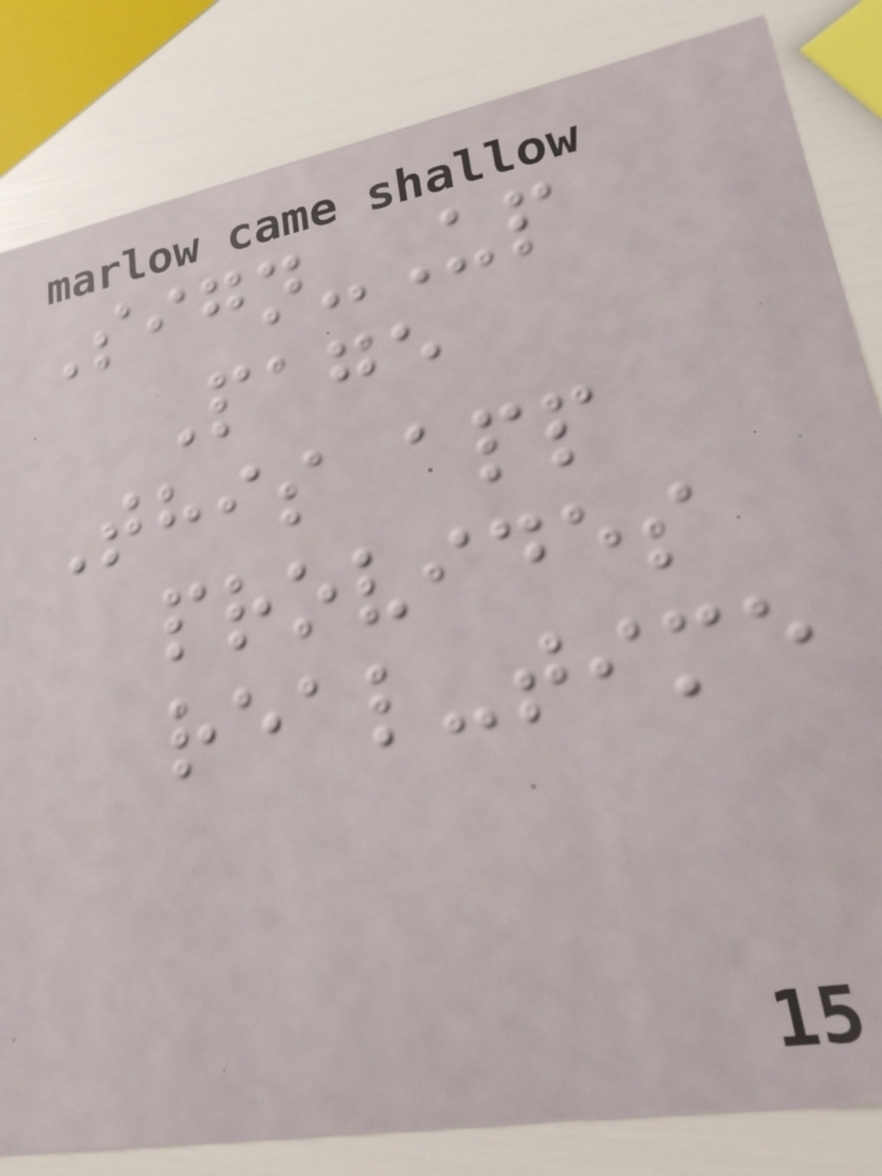Sign-Up
Page
This app
provides
real-time
